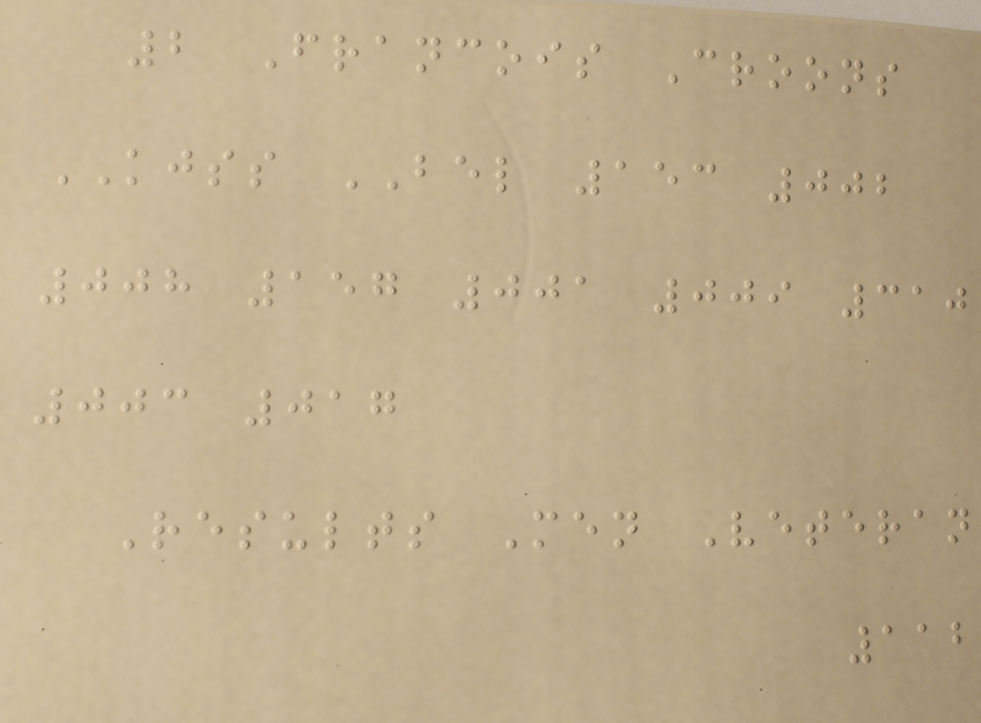2 Francois Croons
KJSS BEL 153 002
008 157 001 009 310
003 017
Results Men Veteran
112
